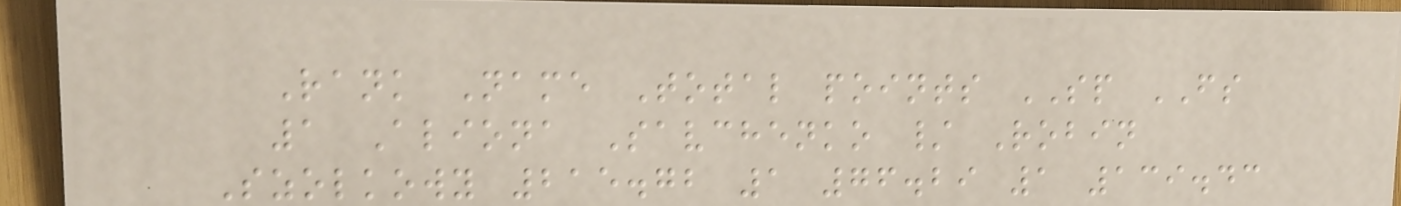Rank Name Total points SP FS
1 Aliona Savchenko / Robin
Szolkowy 215.72 1 76.29 1 139.43
